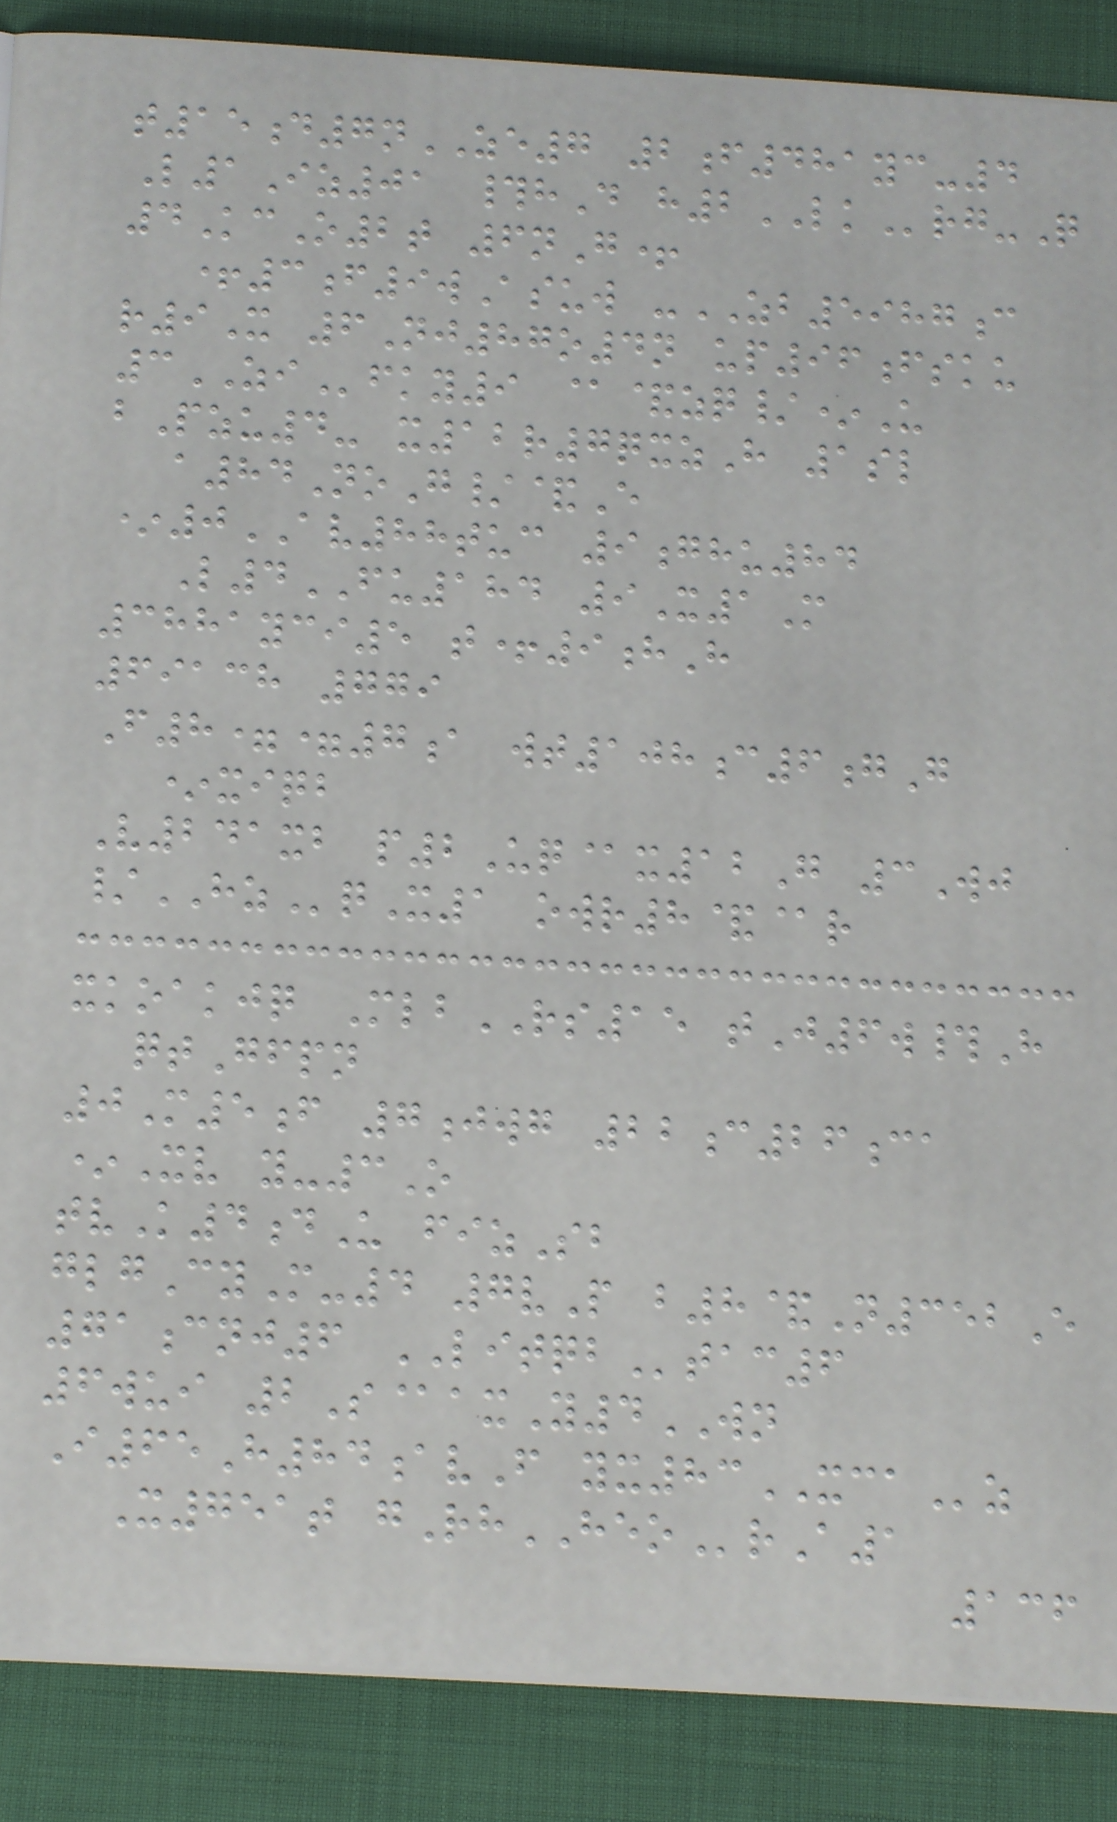t15d7nZE7 2f481yc-4
L1Iz01 #hD h2LKrg-Q
4KcO2t 6nG+
+3f9wAsuw -ZB5987c
r9X 6Nj87o4n up96fsku
3ZIfky9 @&zq/*U
bPzu4- x12r7qxzH 1sl
a84NoG/&E
*0AV88tuc 9ghu84
L4FU184 9X1M
3881yci5 t+9hH
69138 779
F8==7a wt108c6gG
*xiqb
V241xb p2Uq@x12G 3Wj
/HZqX1 owr8&@r
xkoakjq MlbRS15 tJ6w#H
qtGfpn
0M5f 7jwg 22c26ca
*Xv y-3O
tvK4dU fizSb
glgCyM-4 7vP b8&N352E
71cnj6 LITQBtac6
6wui 2S@axY4WN
I65H84avF yx83XCAz
X751t gRhHEOrA1
136
